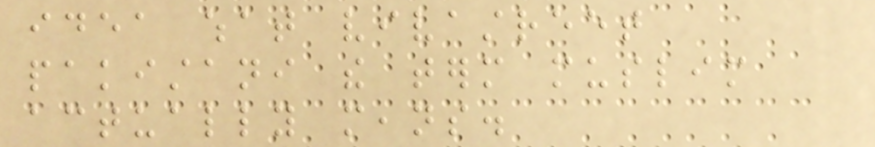idea what vivastreet
pakistani the term muslim
actually means.
